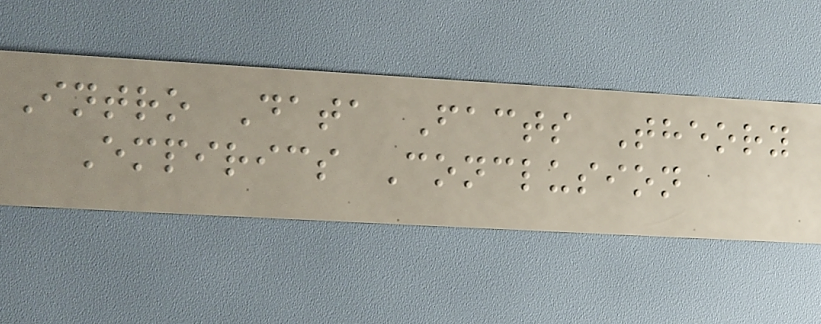Intro Data Facts Theory
Empirics Conclusion
